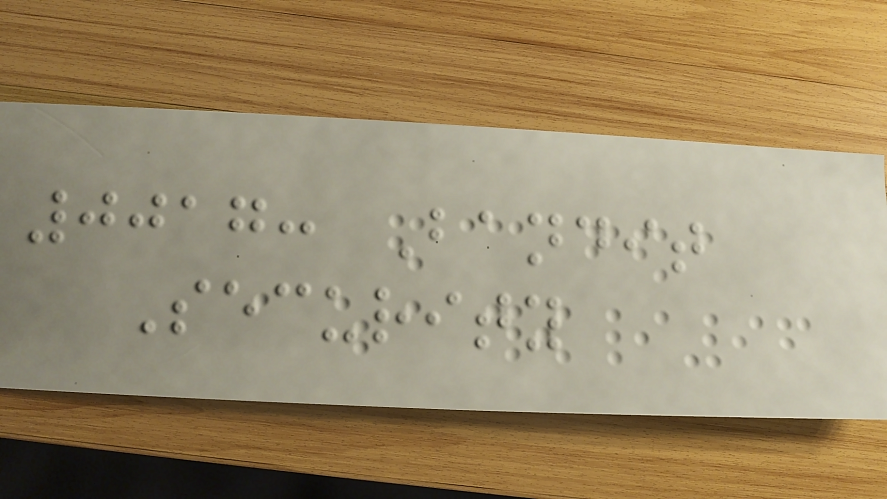0017: Bandit
Security
